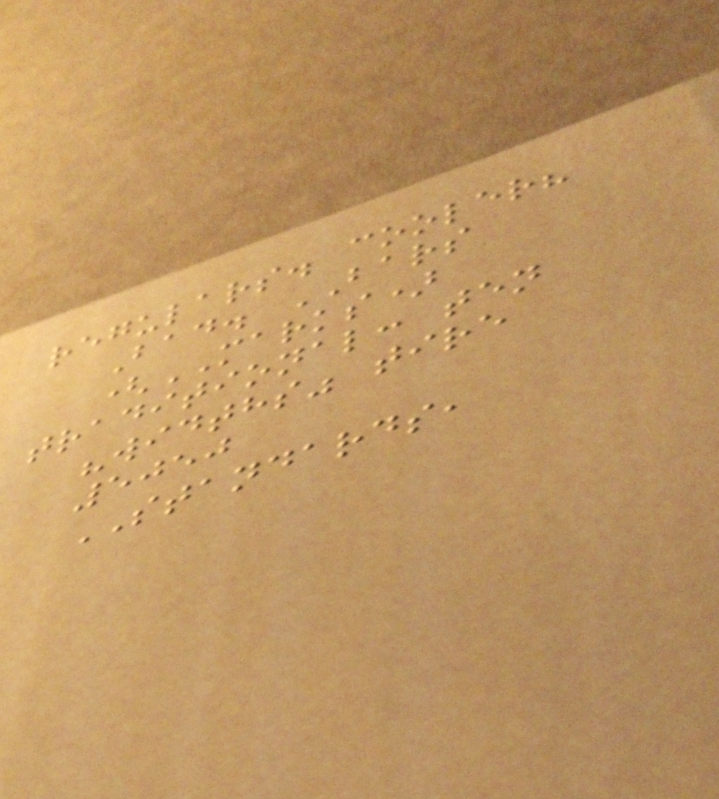regulars. cooler?
Bad. BARS
(MARKS)
traditional: ten
"widths" tire
5050
STANDARDS,
